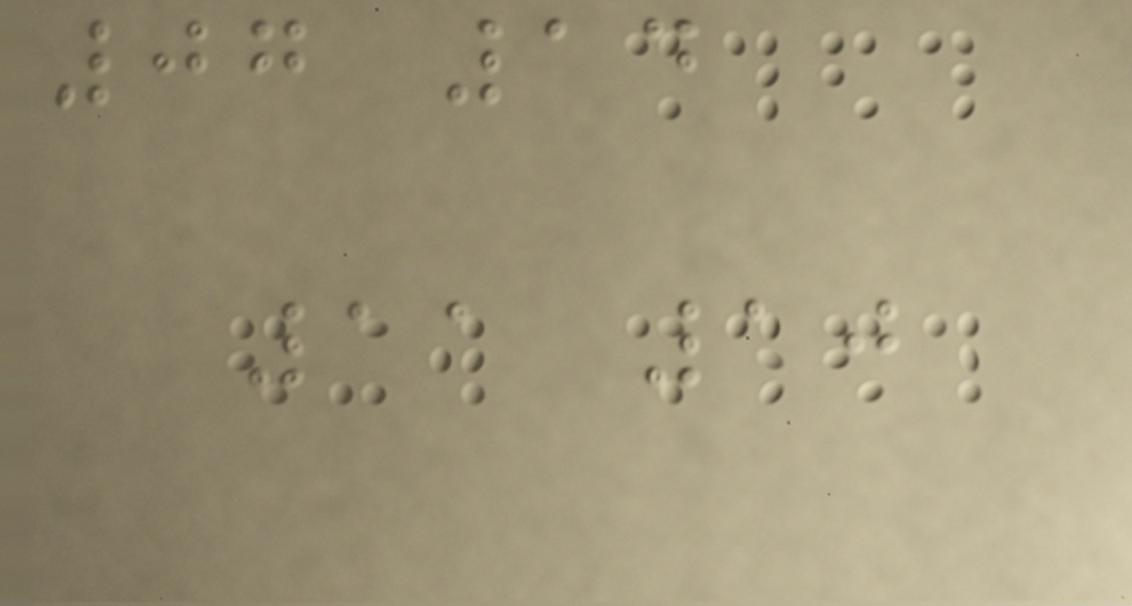07 14
11 10
